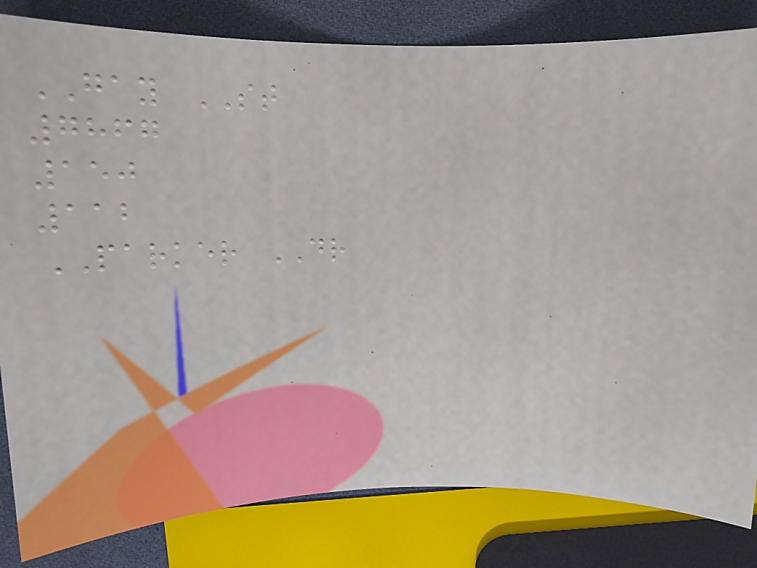GAY ST
7867
150
112
PARKER DR
